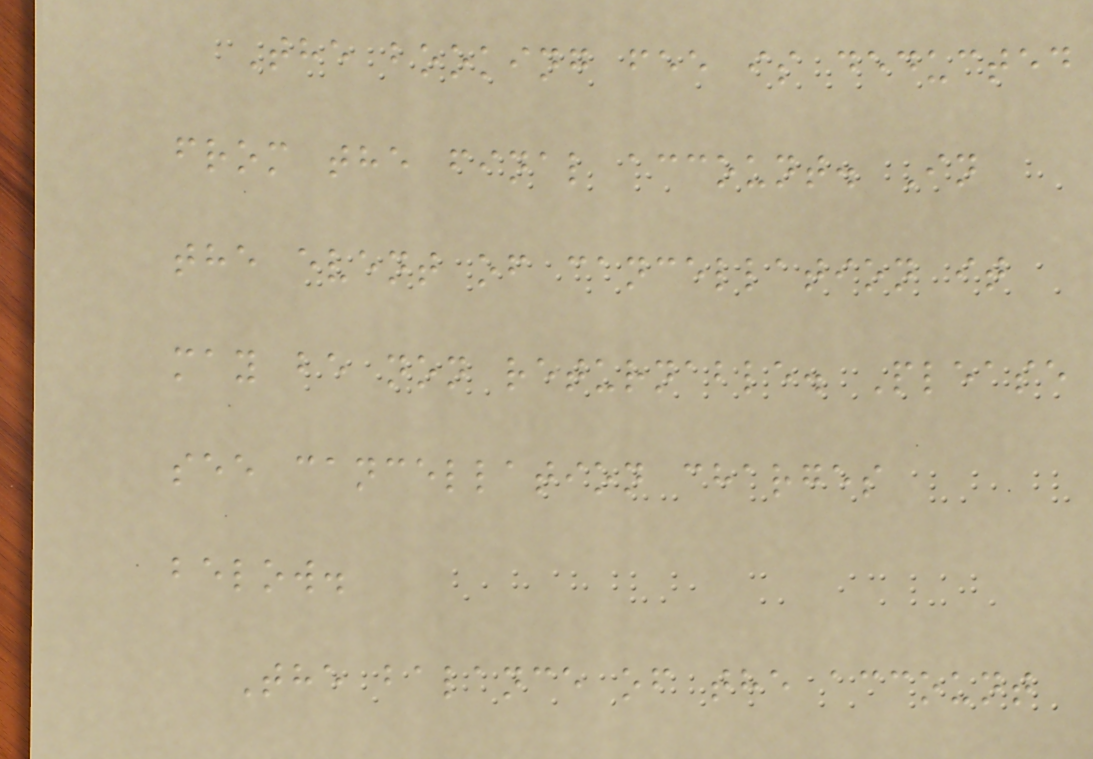The booking fee is deducted
from the final account. In
the event of cancellation it
may be non returnable. Please
see cancellation charges
below.
The balance of the account
